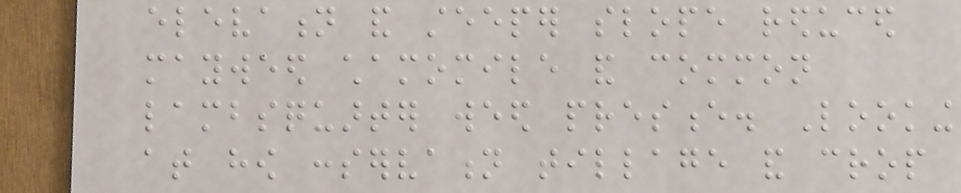elevation and steeper slope reduced
mayweed chamomile and common
lambsquarter weed presence. Looking
at how conservation tillage and crop
